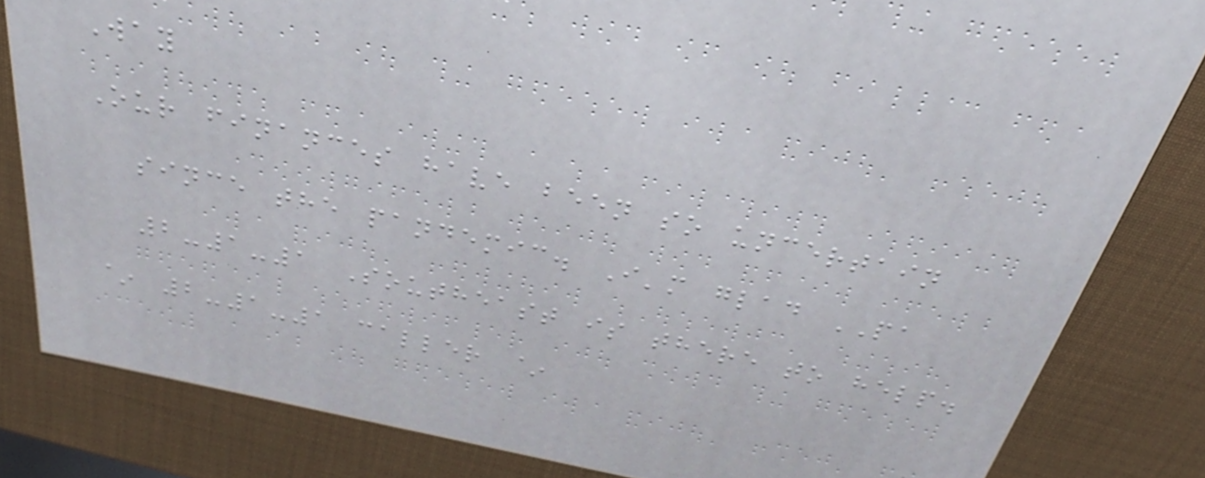Way
Our finances have been so uncertain
since the pandemic. I'm glad PA
2-1-1 Southeast is there to help.
~ 2-1-1 caller ~
